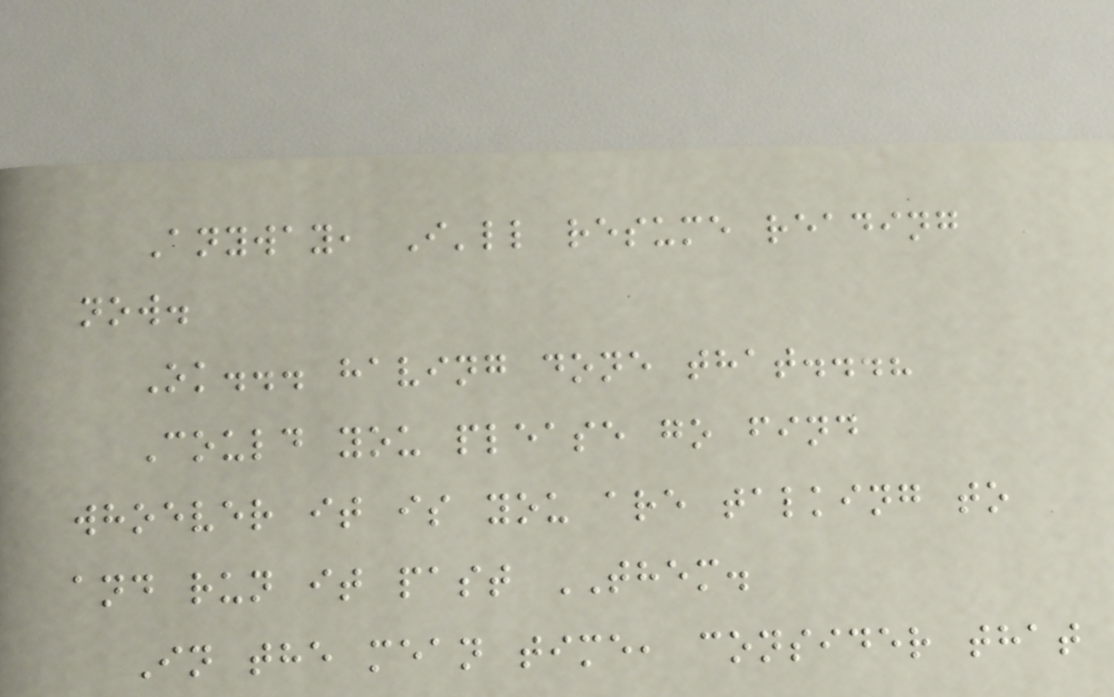Anyway, I'll resume reading
now.
Ok... having done that...?
Could you please go find
whoever it is you are talking to
and run it past THEM.
In the mean time, consider that
